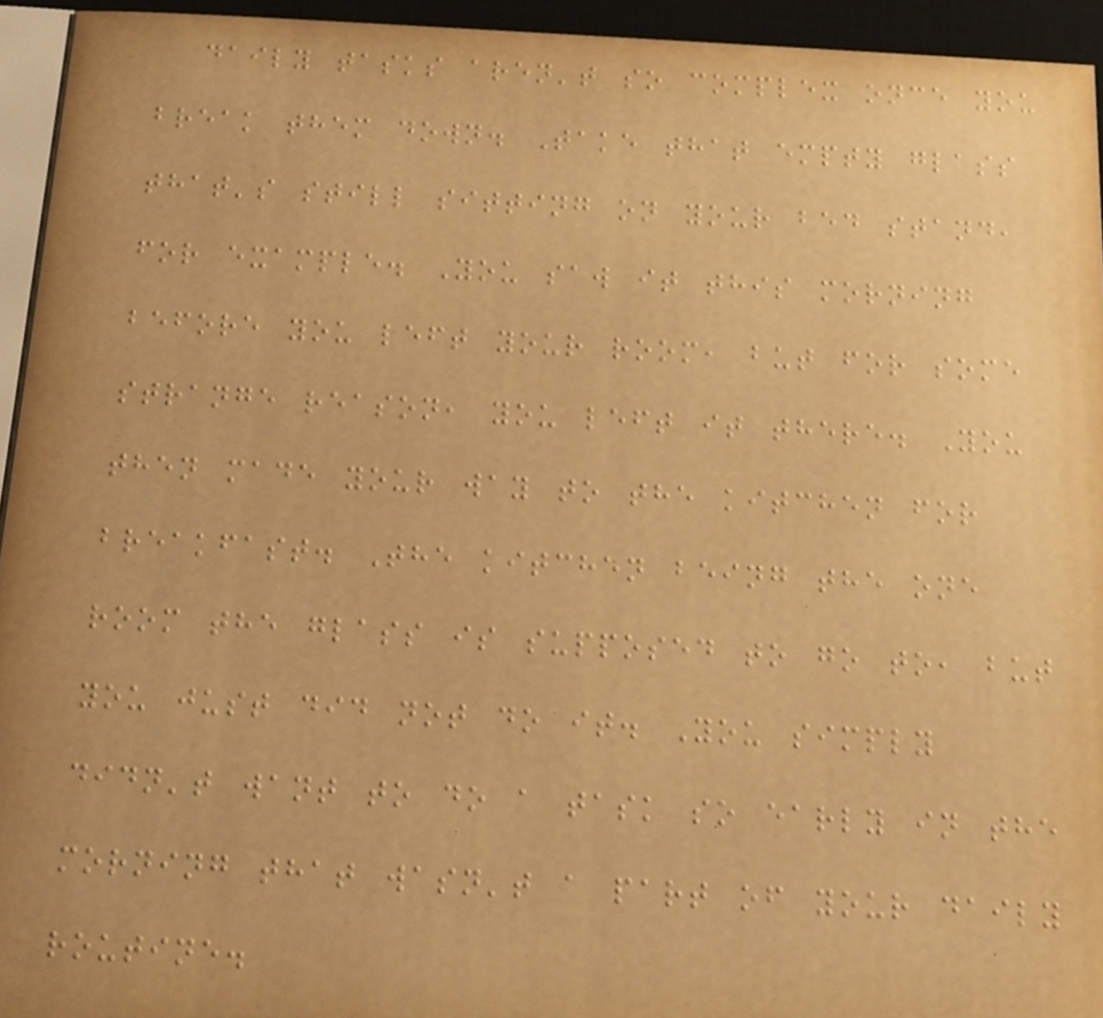daily tasks aren't so complex once you
break them down. Take that empty glass
that's still sitting on your bed stand,
for example. You saw it this morning
before you left your room, but for some
strange reason, you left it there. You
then made your way to the kitchen for
breakfast. The kitchen being the one
room the glass is supposed to go to, but
you just did not do it. You simply
didn't want to do a task so early in the
morning that wasn't a part of your daily
routine.
